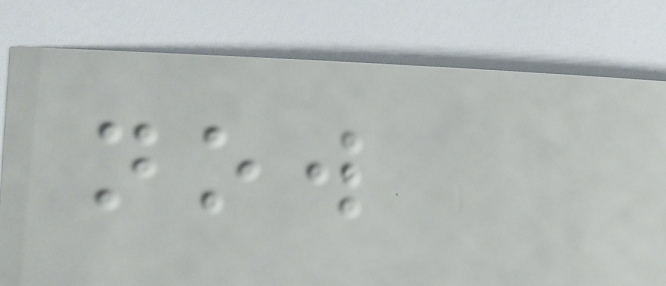now
